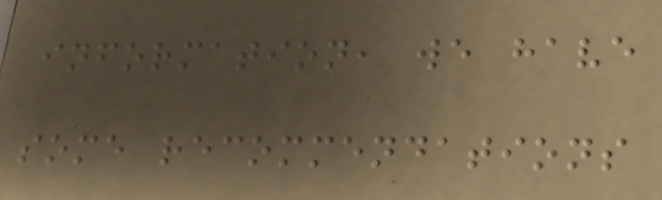information, we have
some recommendations
